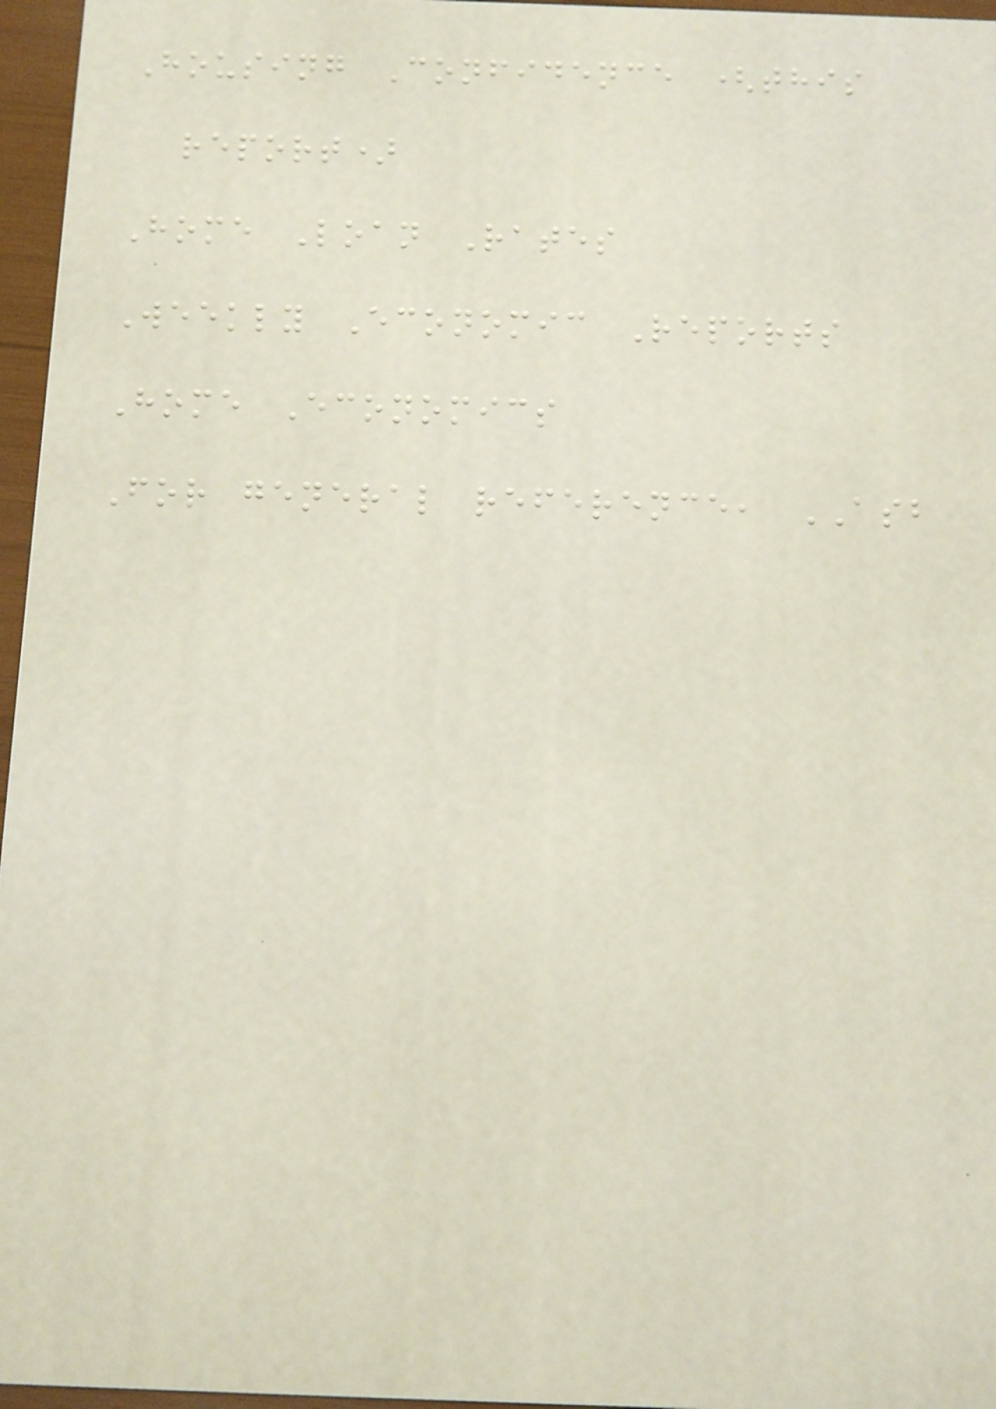Housing Confidence (this
report)
Home Loan Rates
Weekly Economic Reports
Home Economics
For general reference, ASB
